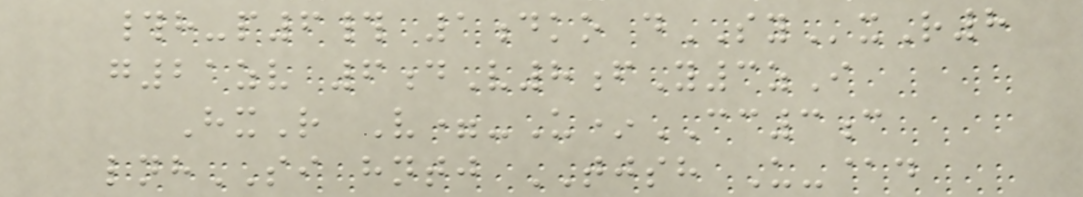#h-p6# 1dko dSYxR8
g21zv 6dV8fY3zI
HxR V=-U*CC3c
lnhSI hntj TJSH U-@d
